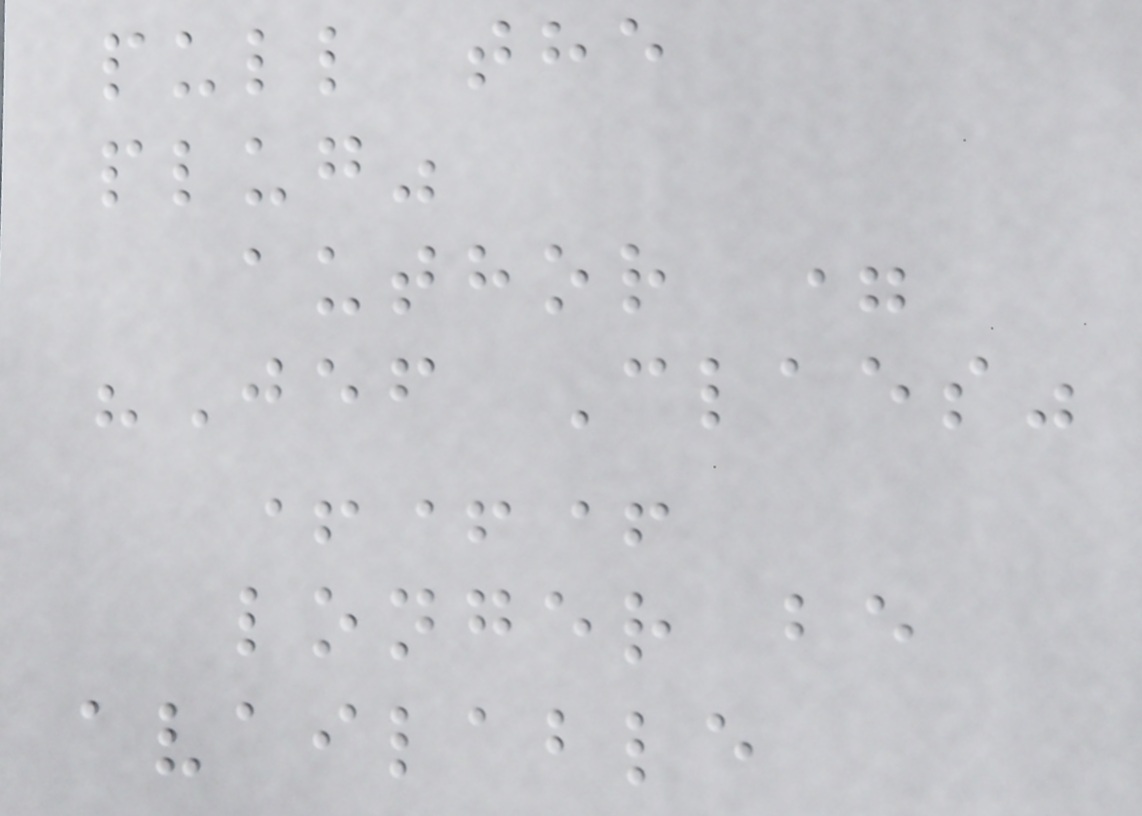pull the
plug"
author =
"Jef Claes"
+++
longer be
available
